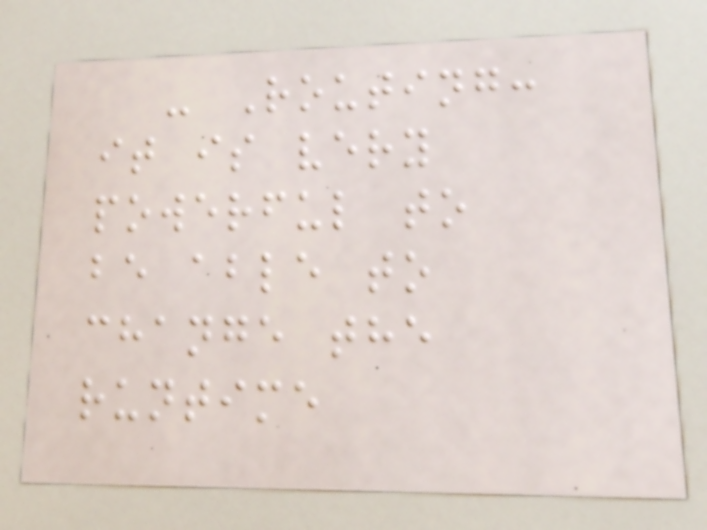- Routing:
it is very
powerful to
be able to
change the
runtime
